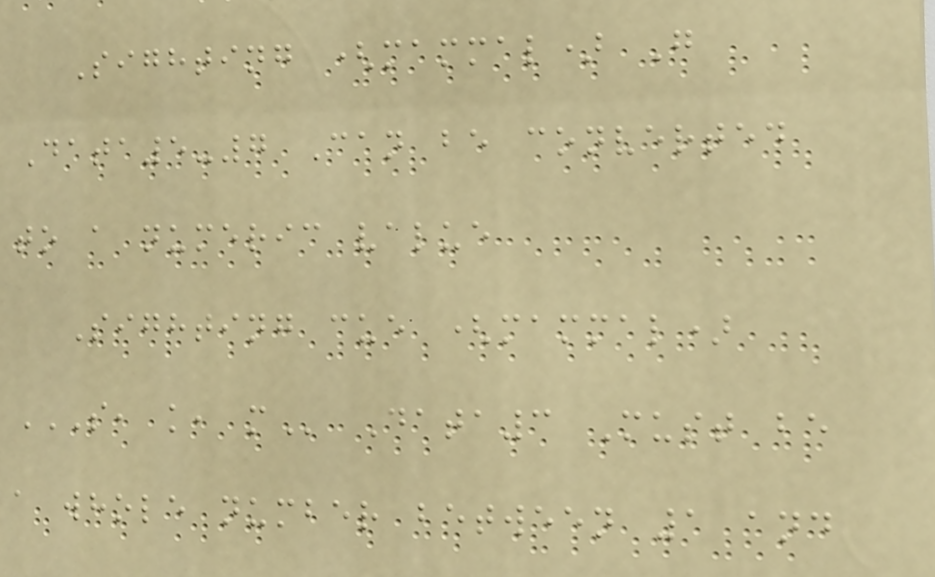Sighting (mammal) G
Data5-7 Can be converted
to a numeric value
Sighting cue (mammal)
S, K, M Data3 Must be
a whole number between 1 and
